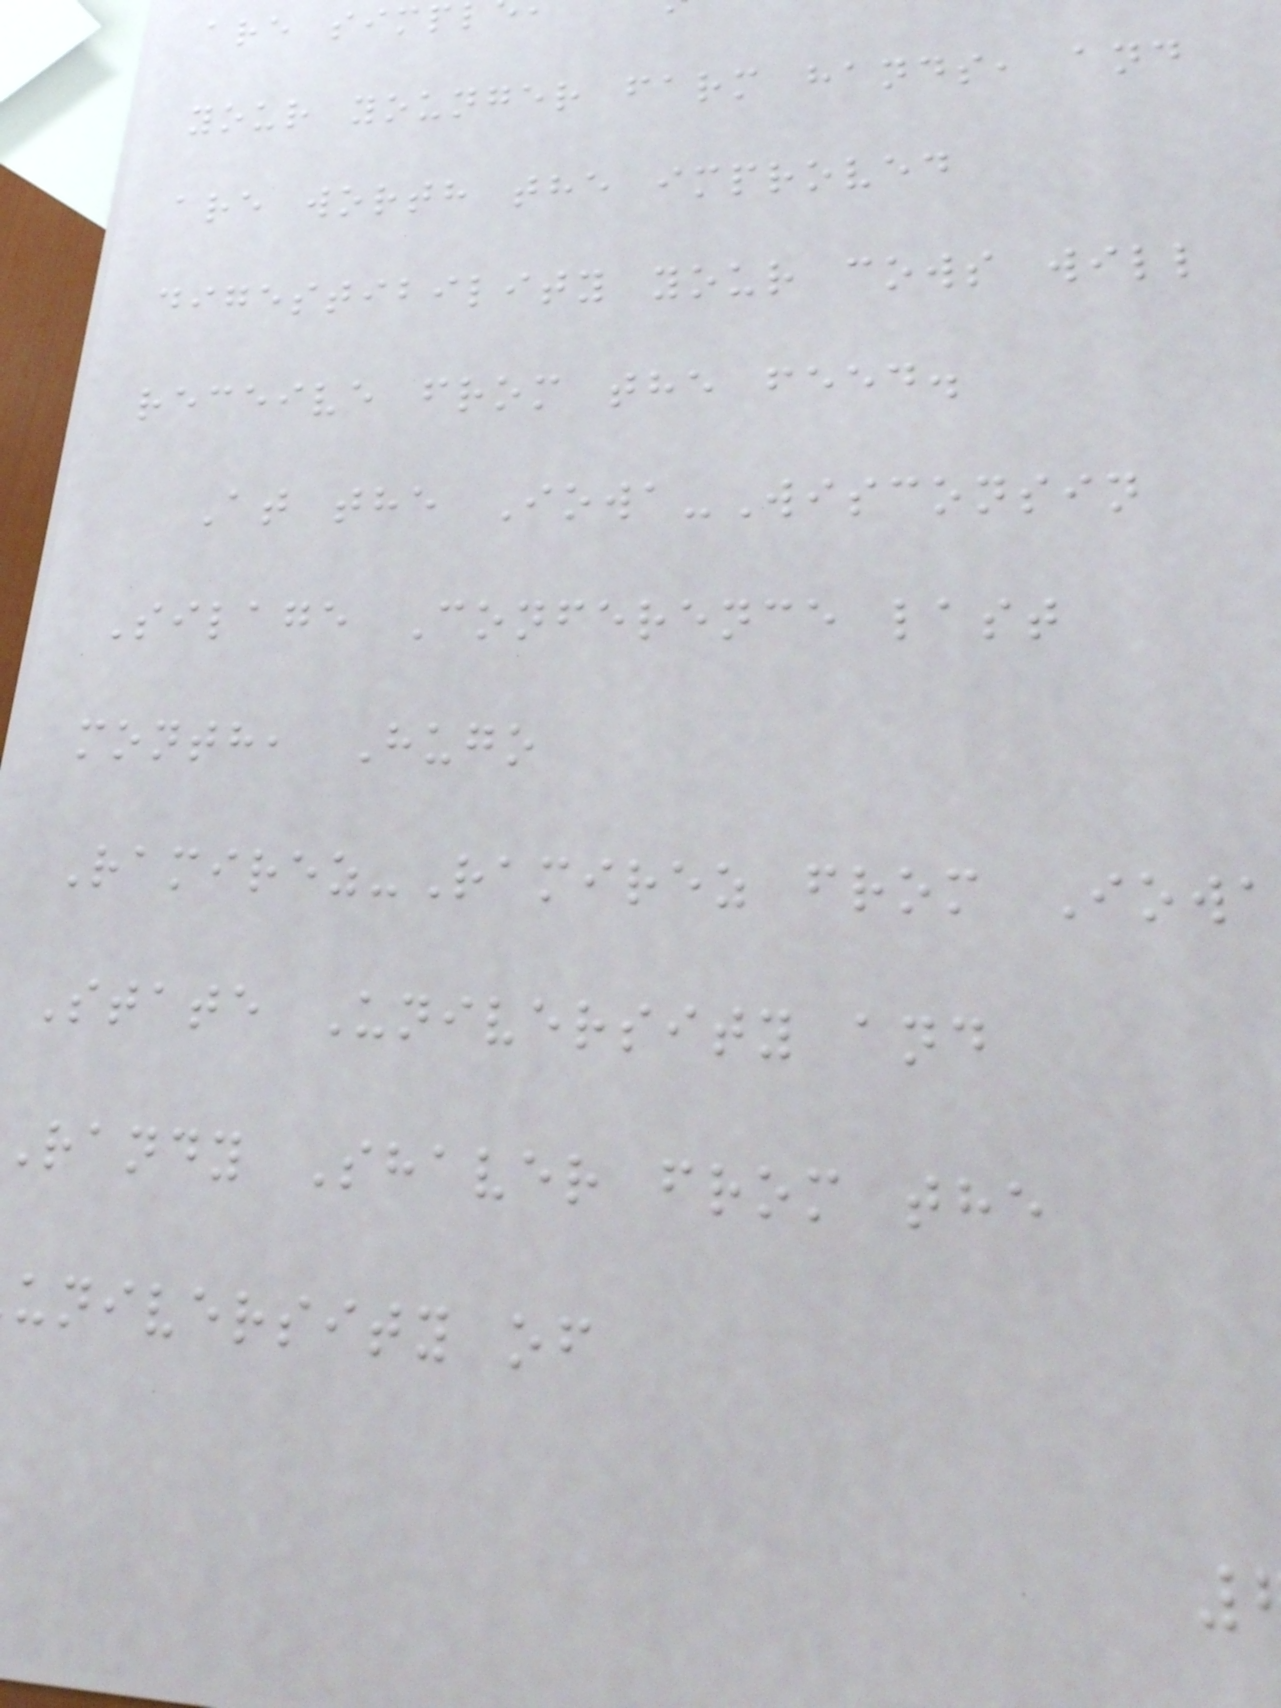are simp
your younger farm hands, and
are worth the improved
digestibility your cows will
receive from the feed.
At the Iowa-Wisconsin
Silage Conference last
month, Hugo
Ramirez-Ramirez from Iowa
State University and
Randy Shaver from the
university of
